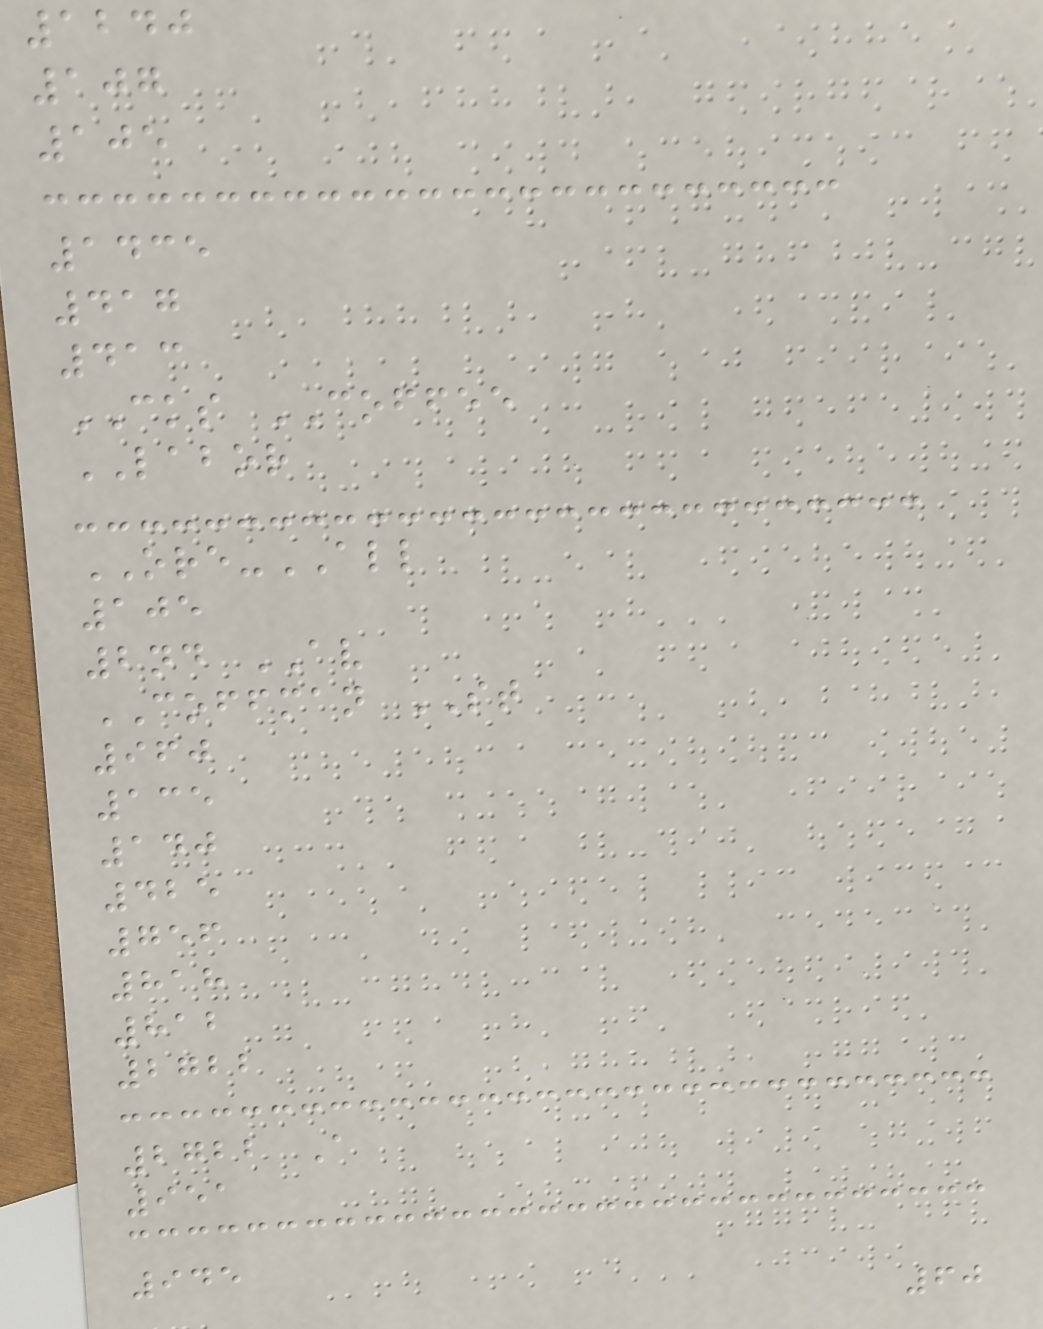1240
107
105
1435
417
413
CKS COFFEE
LABOR
ORE-ALL
105
2nd AV
COFFMAN ST
960
135
140
425
756
818
812
2722
2722 A
951
945
60
